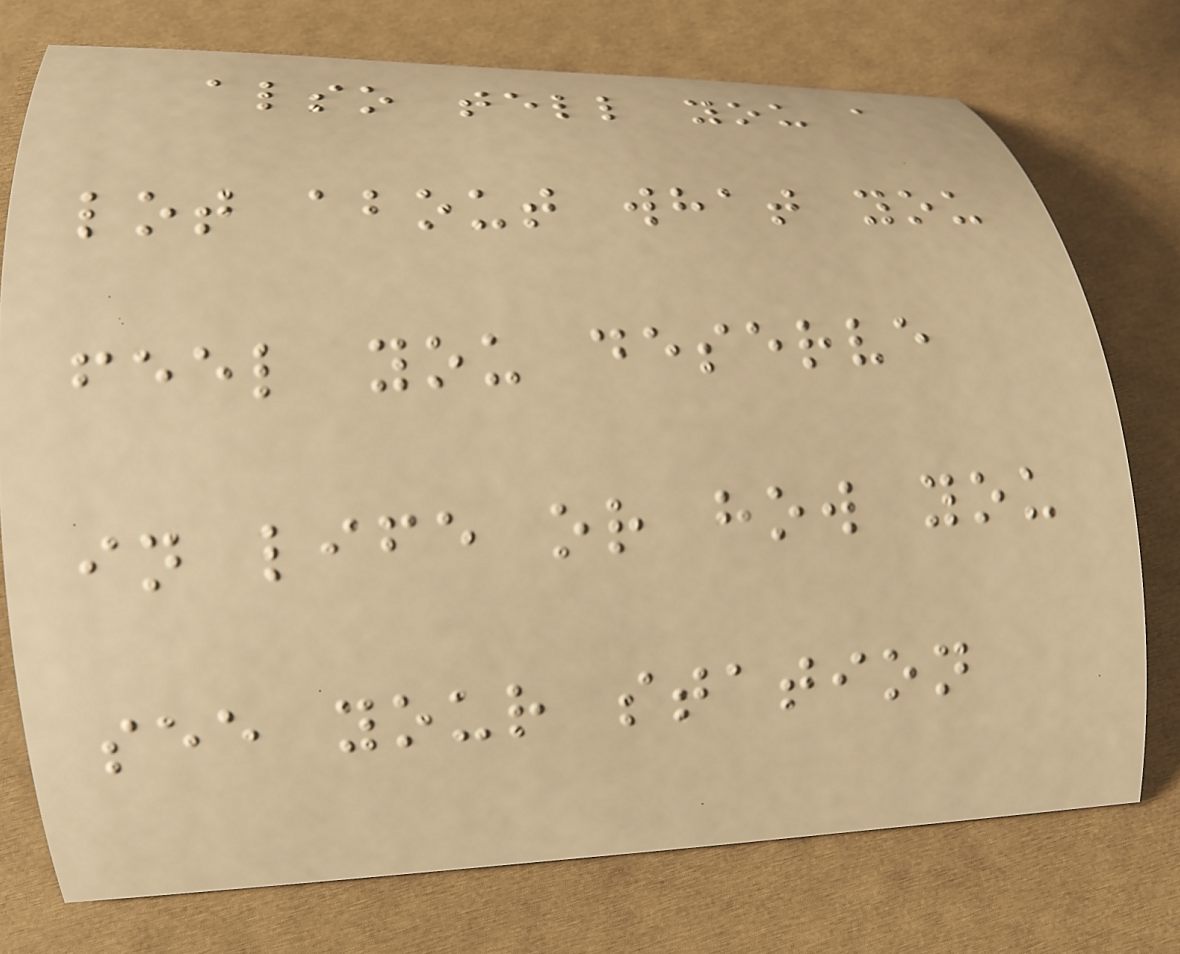also tell you a
lot about what you
feel you deserve
in life or how you
see your station
